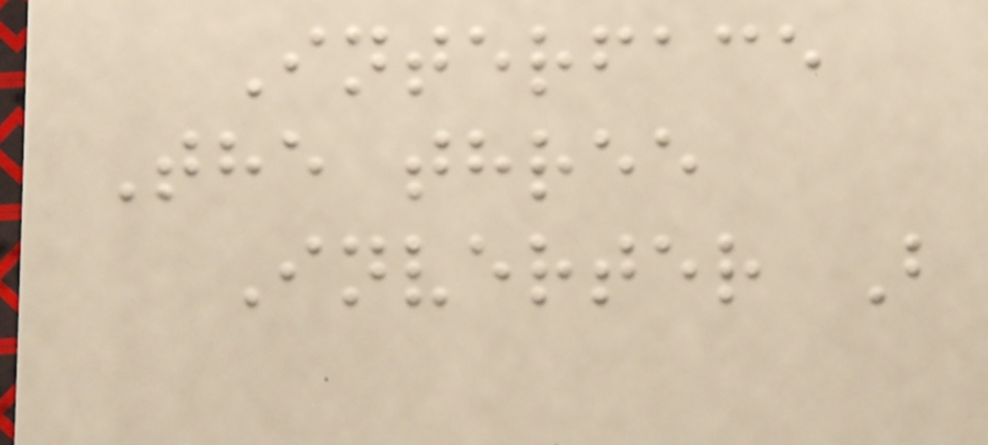Interface
The three
Inverter B
